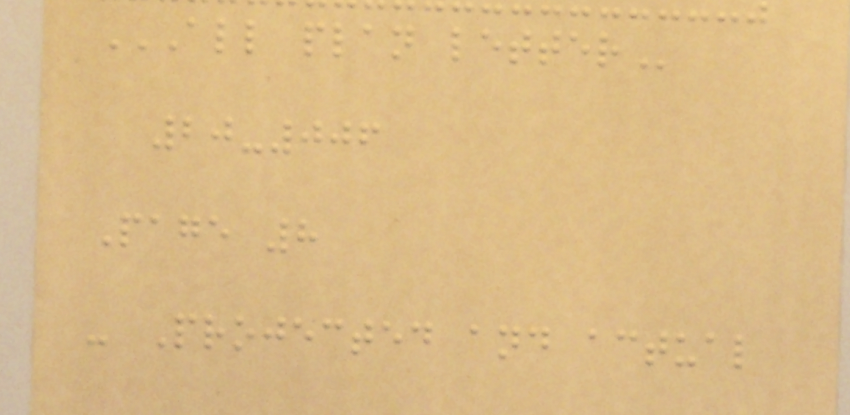ALL PLAN LETTER
20-006
Page 8
- Projected and actual
